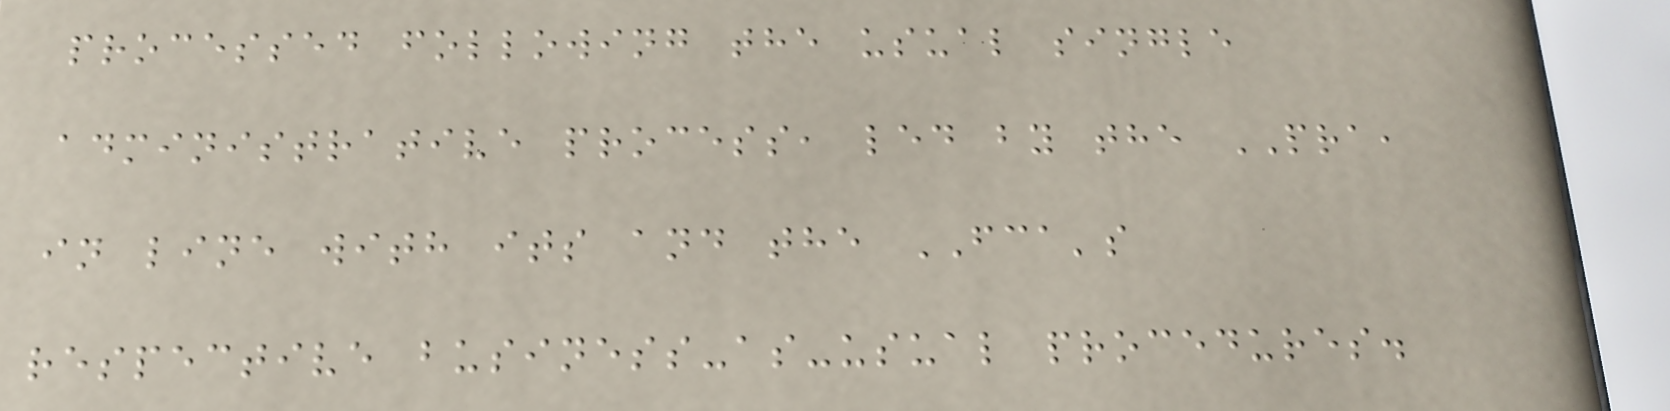processed following the usual single
administrative process, led by the PRA,
in line with its and the FCA's
respective business-as-usual procedures.
